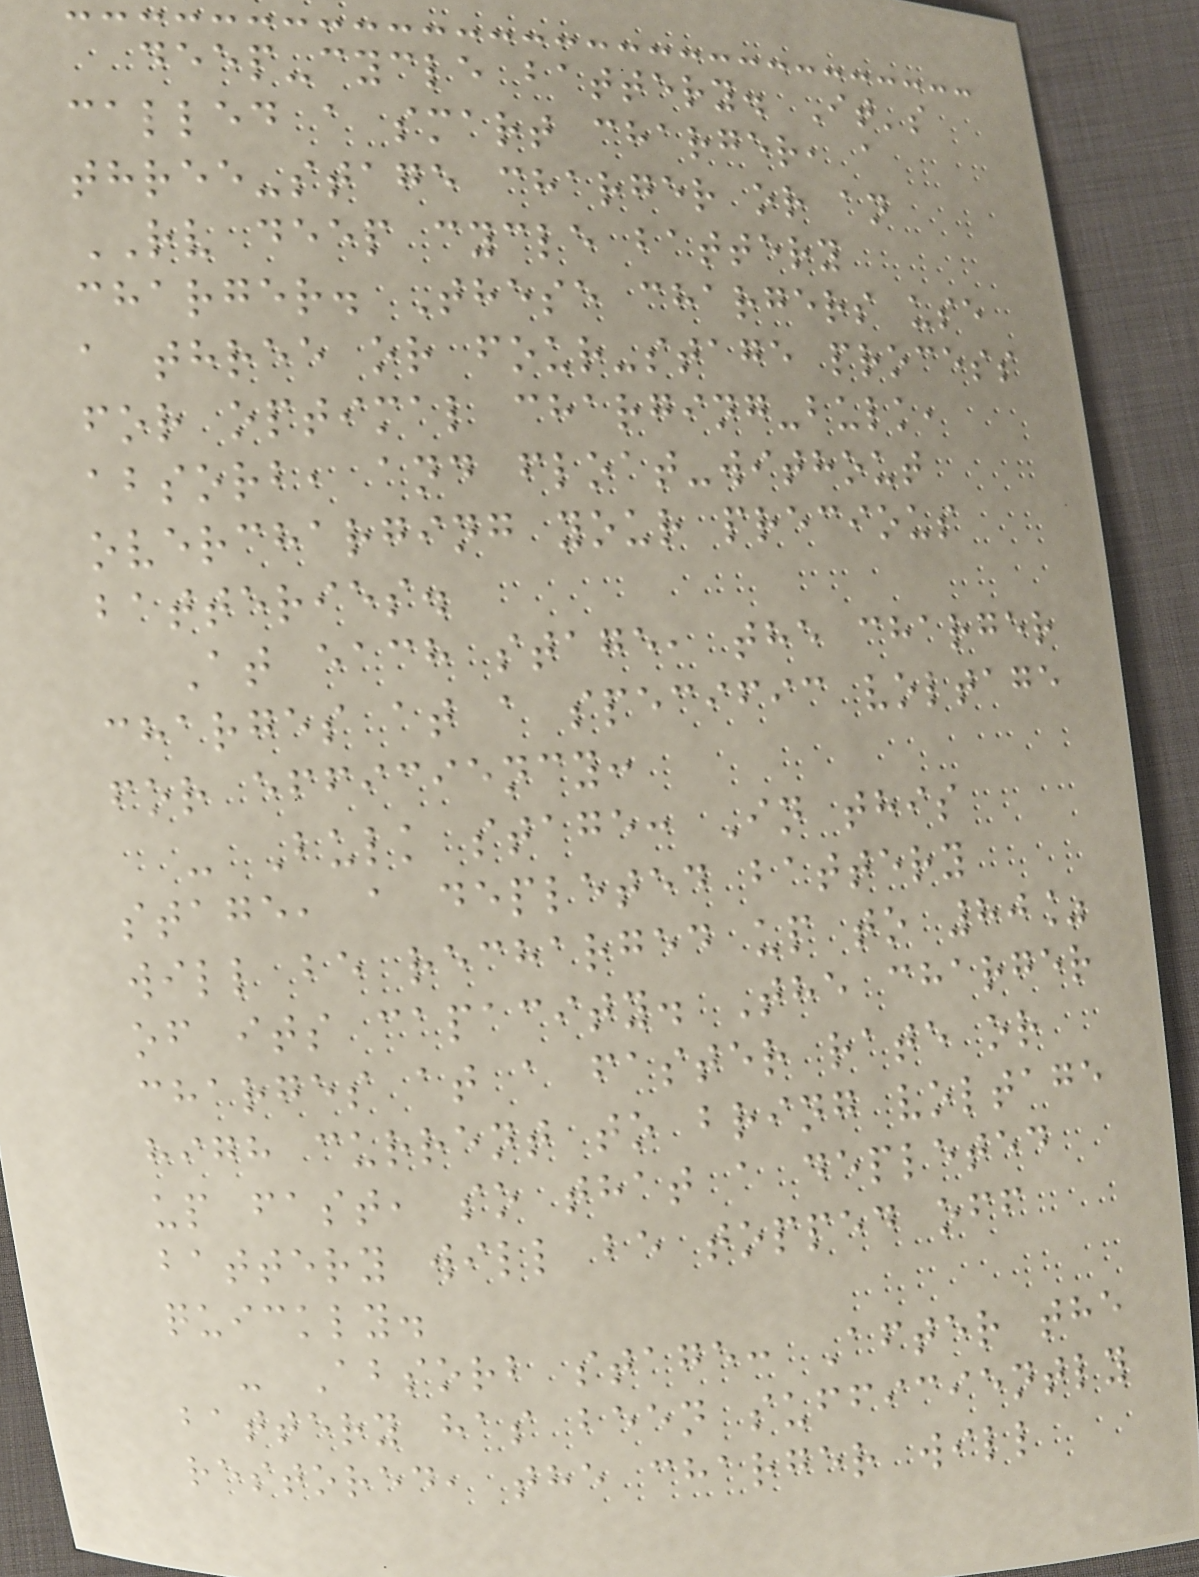deep-cycle battery. It's
called a smart charger, a
three-stage charger or an
RV deep cycle battery
charger. These chargers use
a three or four-stage process
for optimal charging-bulk,
absorb, and float-without
overcharging your precious
batteries.
At each stage, the charger
charges at a specific voltage
for efficiency:
- Bulk stage: In this
stage, a depleted battery
will be recharged up to 80%
of its capacity. The charger
charges at a faster rate or
high current to bring voltage
up fast, so that a depleted
battery will be topped off
quickly.
- Absorb stage: After the
battery has been sufficiently
restored, the charger will
